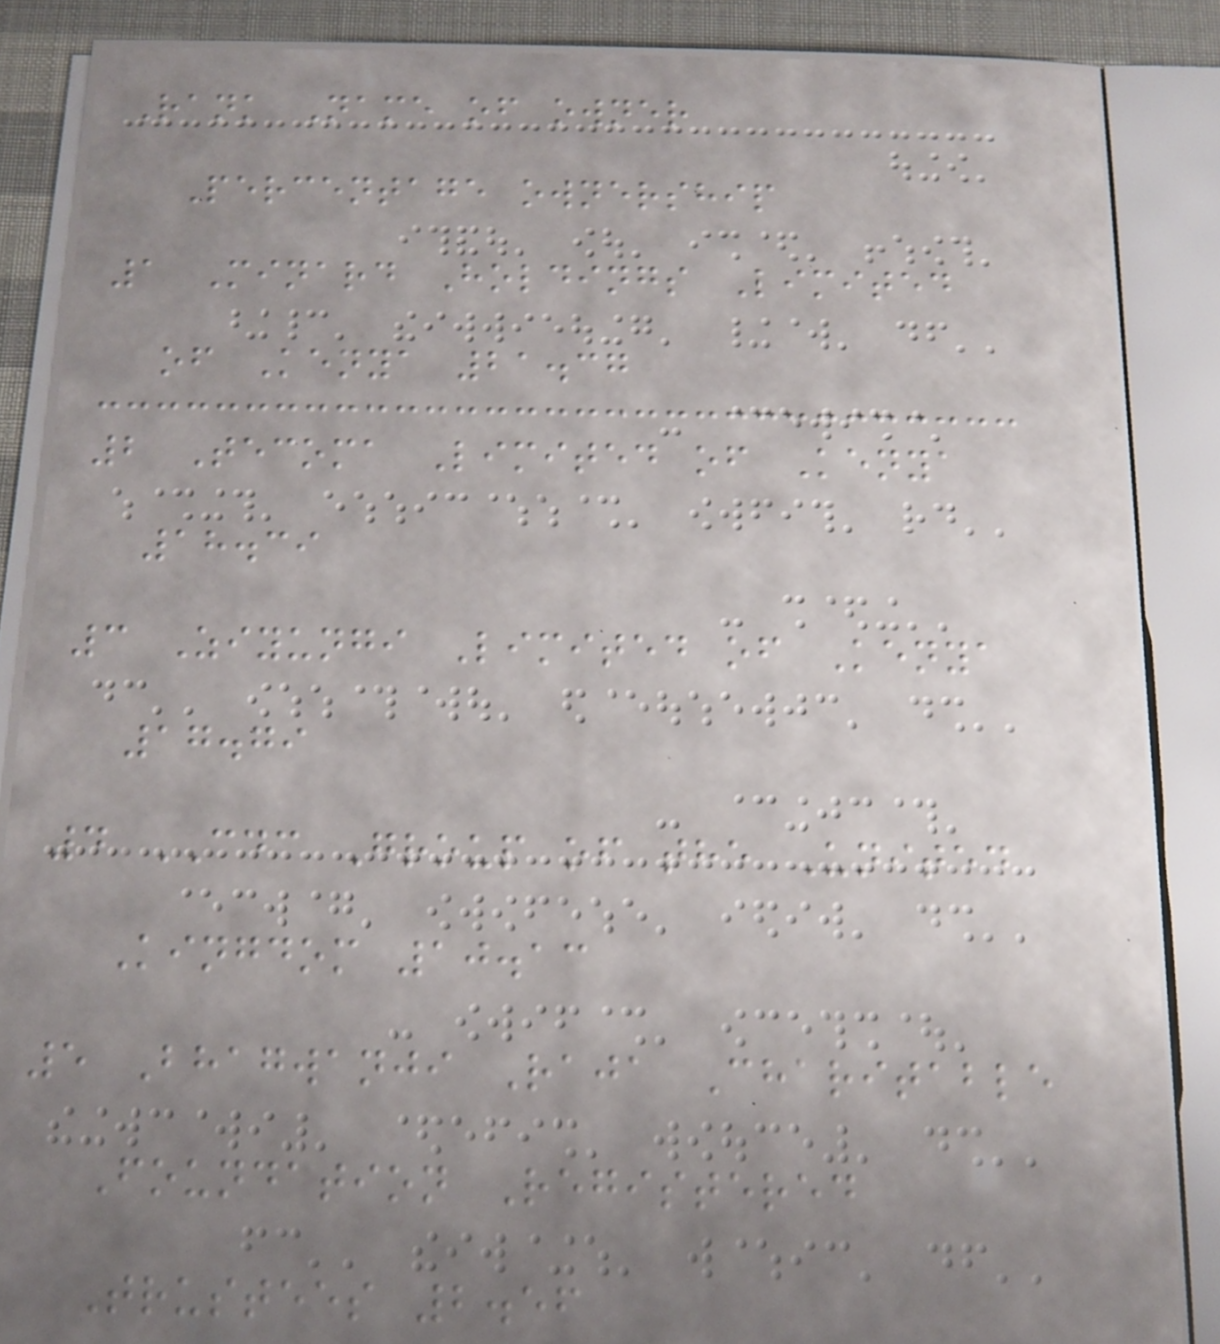Rank Name of owner
Percentage ownership
1 Minard Holdings Limited
of Kenya 21.37
2 Tecoma Limited of Kenya
18.39
3 Ziyungi Limited of Kenya
17.79
4 CDC Group of the United
Kingdom 10.13
5 Bhagwanji Raja Charitable
Foundation Registered
Trustees 2.56
